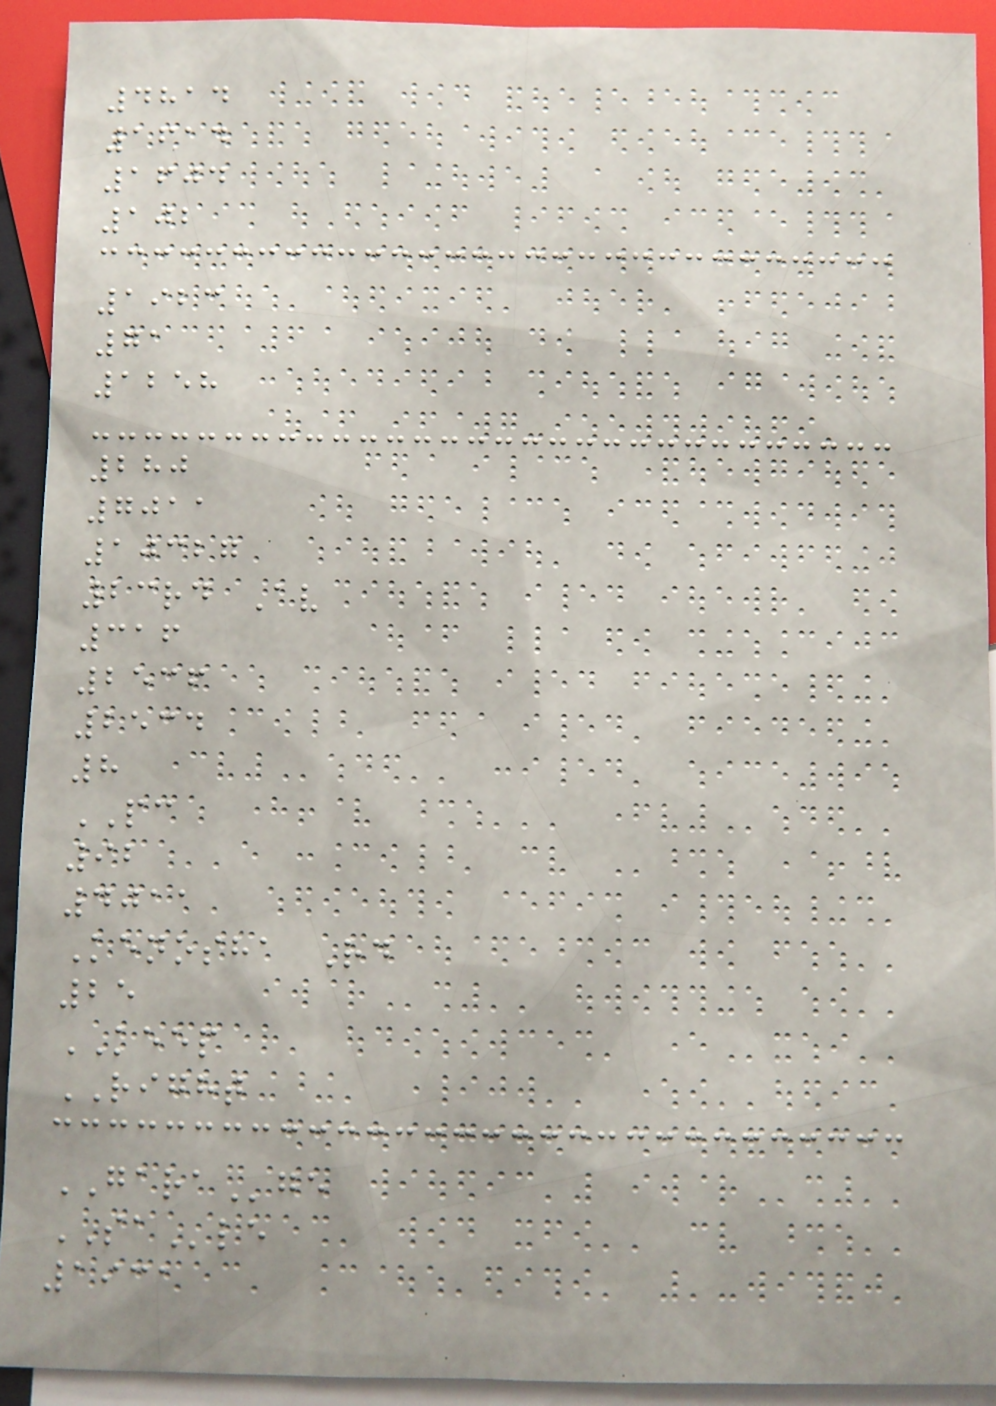4814
1614
1604
102
1923
71
1258
280
7011
10327
23rd Av
316
2536
2534
8
PC
92
4011
Kenosha Rd
25
KEEP
RIGHT
GARAge
SAle
1931
